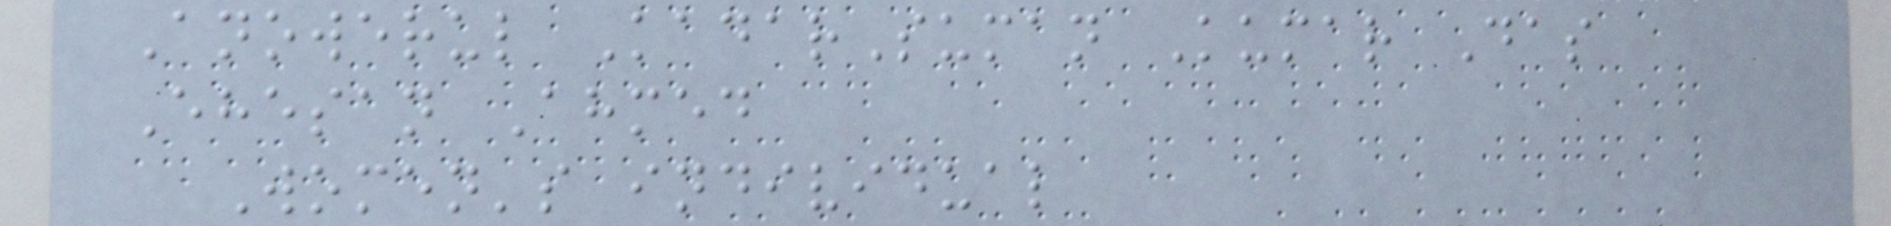Anowerul KadarSuman Kumar Das
Ehesan Ahmed
Women's individual
